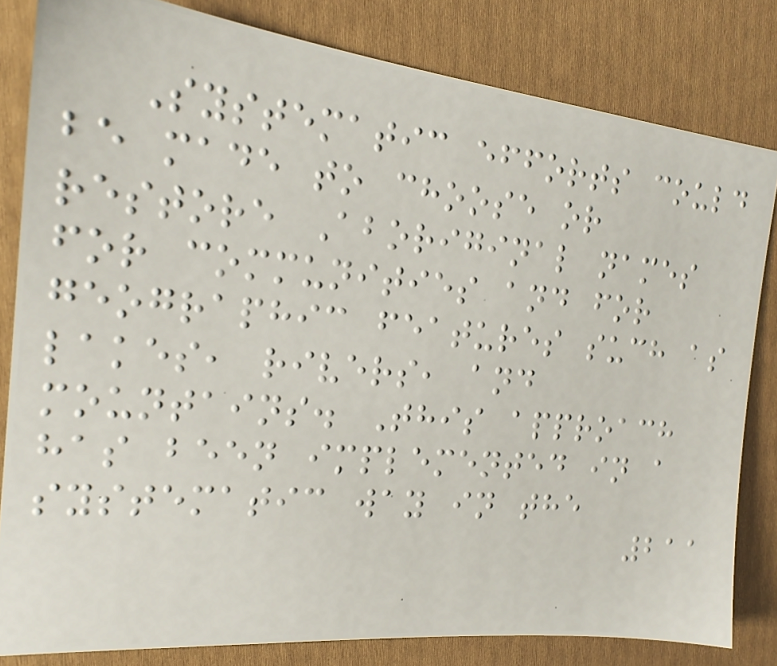Systematic efforts could
be made to choose or
restore Aboriginal names
for communities and for
geographic features such as
lakes, rivers, and
mountains. This approach
has been implemented in a
systematic way in the
211
